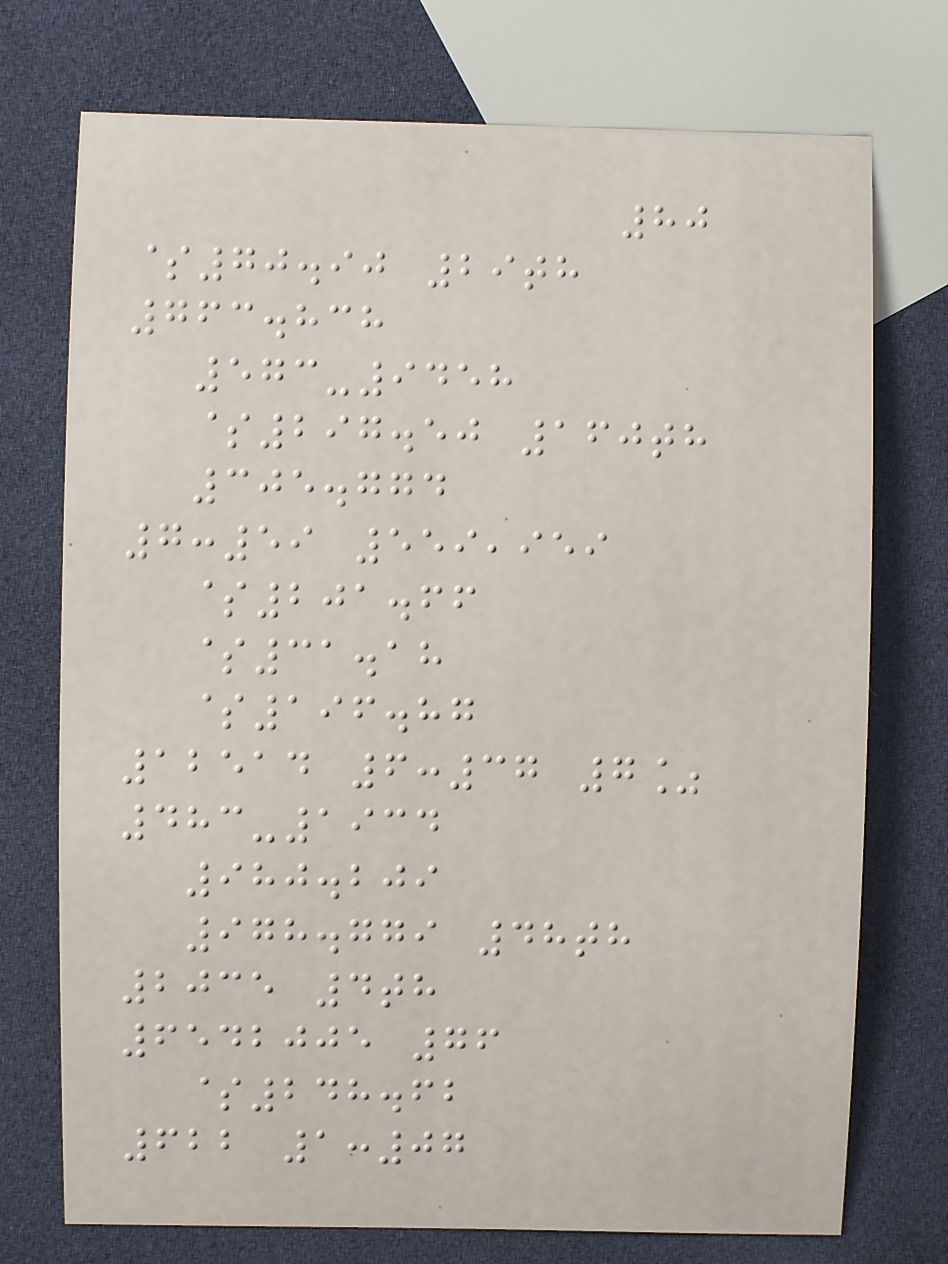80
$70.90 29th
763.838
573-9458
$297.50 160th
305.774
7:59 559,959
$201.66
$31.18
$196.87
12514 6:37 7%
483-1934
980.209
978.779 48th
2035 4th
6542005 76
$248.62
622 1:07
